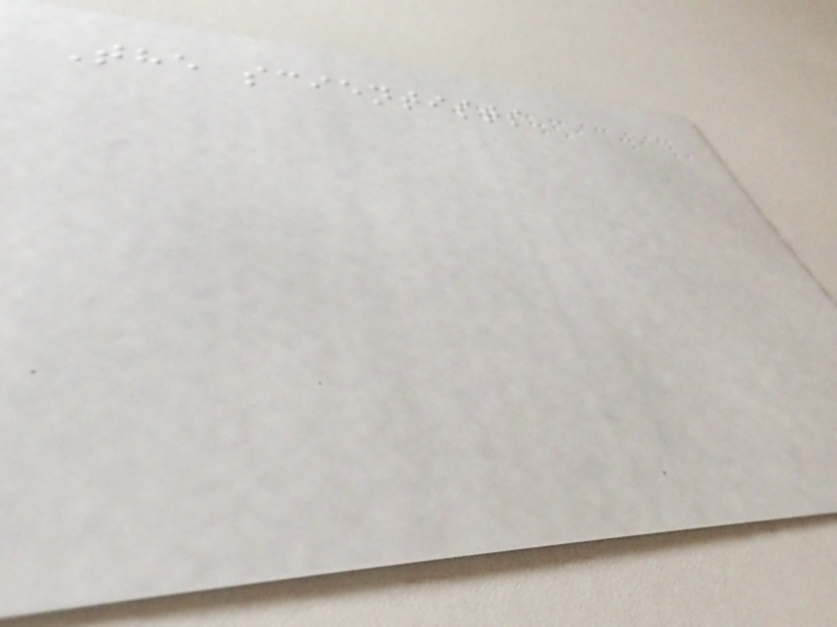The scientists
